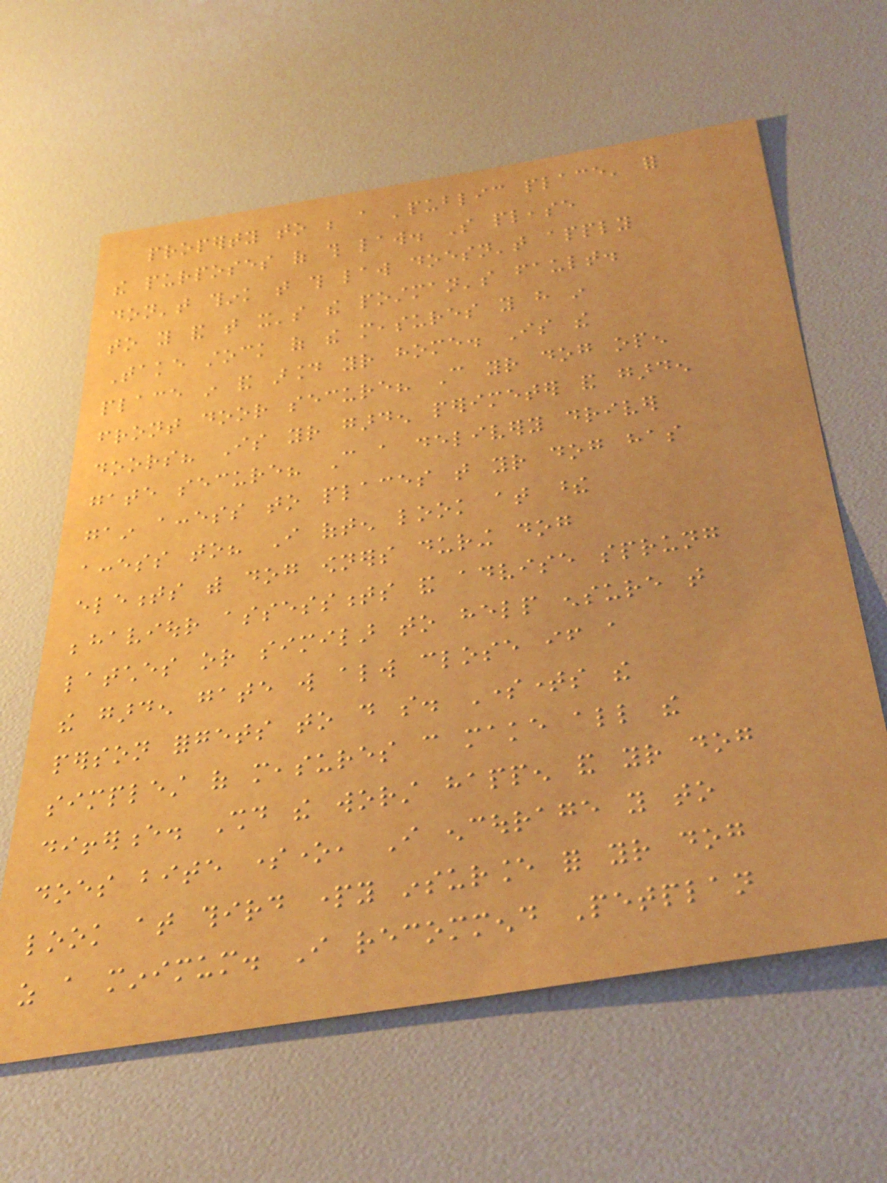property to be a 'public place' for
the purposes of this law. So please
don't think that this law doesn't apply
to you and that it's the postman's fault.
Take stock of the measures you have in
place in and around your home. Is the
front door secure? Can your dog open
doors? Is your garden perimeter and garden
gate secure? Can a delivery driver
gain access to places that your dog has
access to? I often look at these
elements with dog owners during dog
behaviour assessments and advise sprung
latches or similar to help ensure that
the garden gate will always close if a
person forgets to do so. Sometimes the
simplest of measures can make all the
difference. Should the worst happen and your dog
does bite someone, I encourage you to
look at third party insurance for your dog
as a minimum. I recommend Petplan
